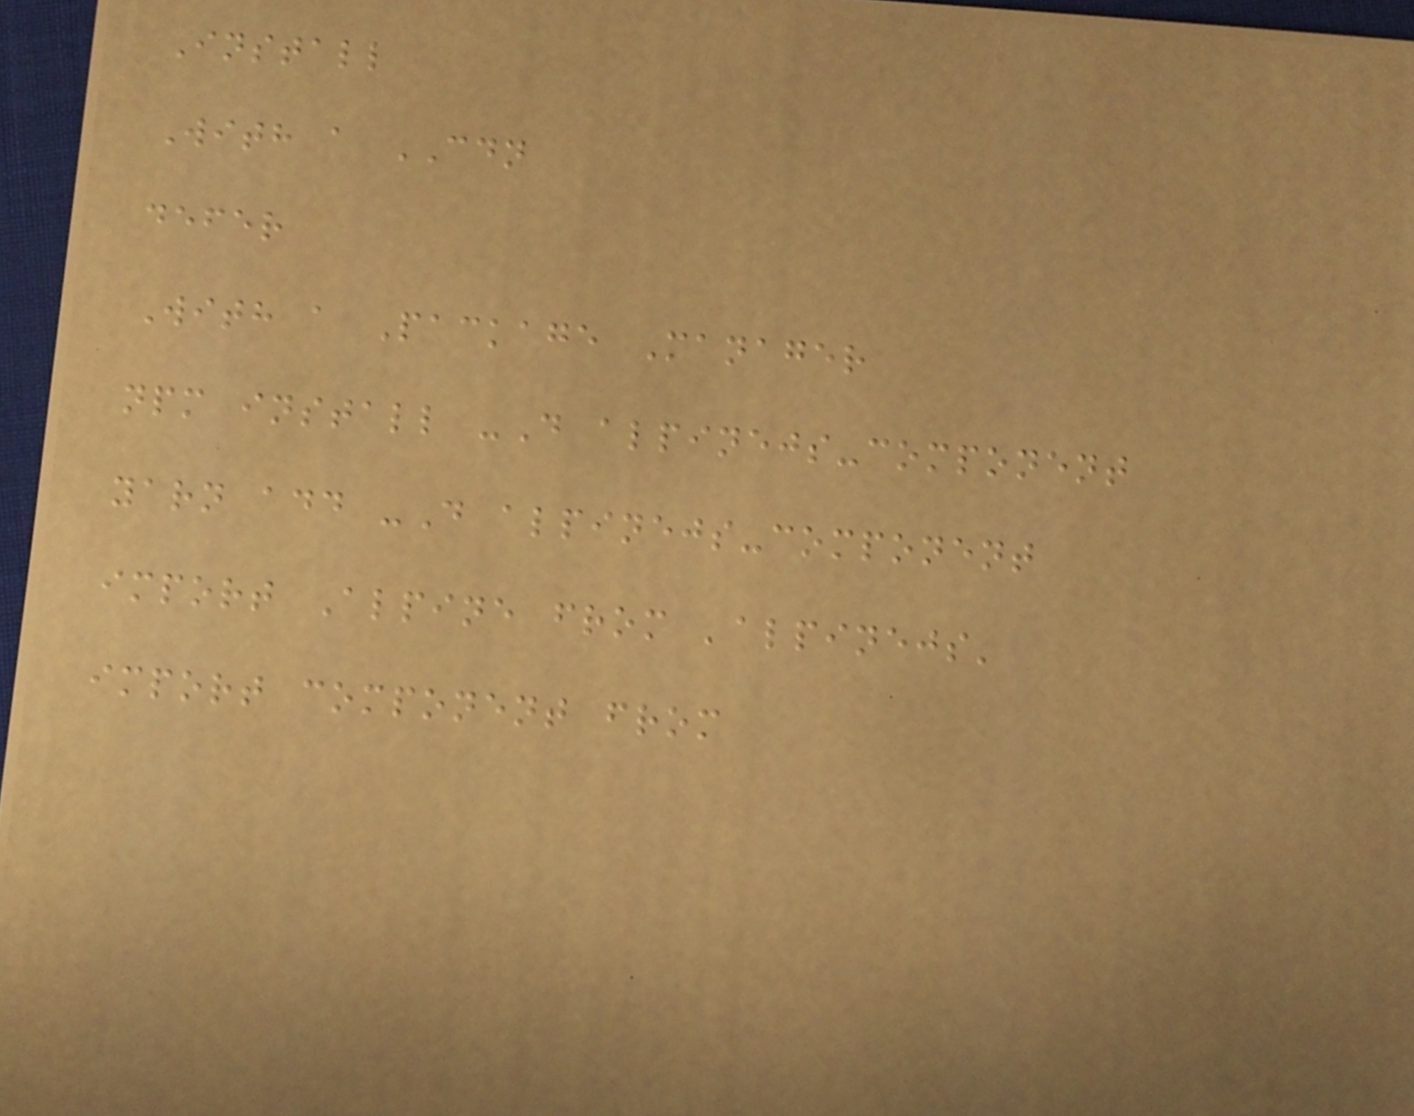Install
With a CDN
defer
With a Package Manager
npm install -D alpinejs-component
yarn add -D alpinejs-component
import Alpine from 'alpinejs'
import component from
